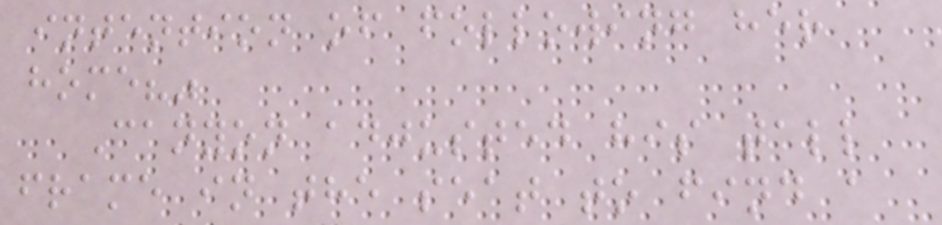intention of following her
home?"
Canyon adjusted his tall
frame in the seat to find a
